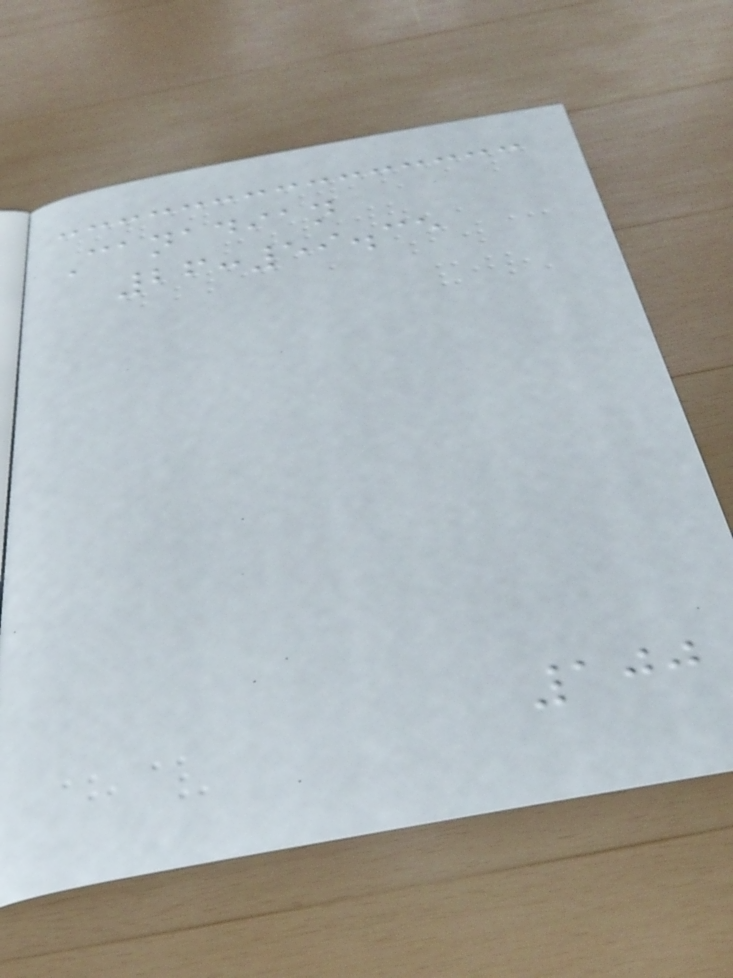Canadian
26:59.35
100
